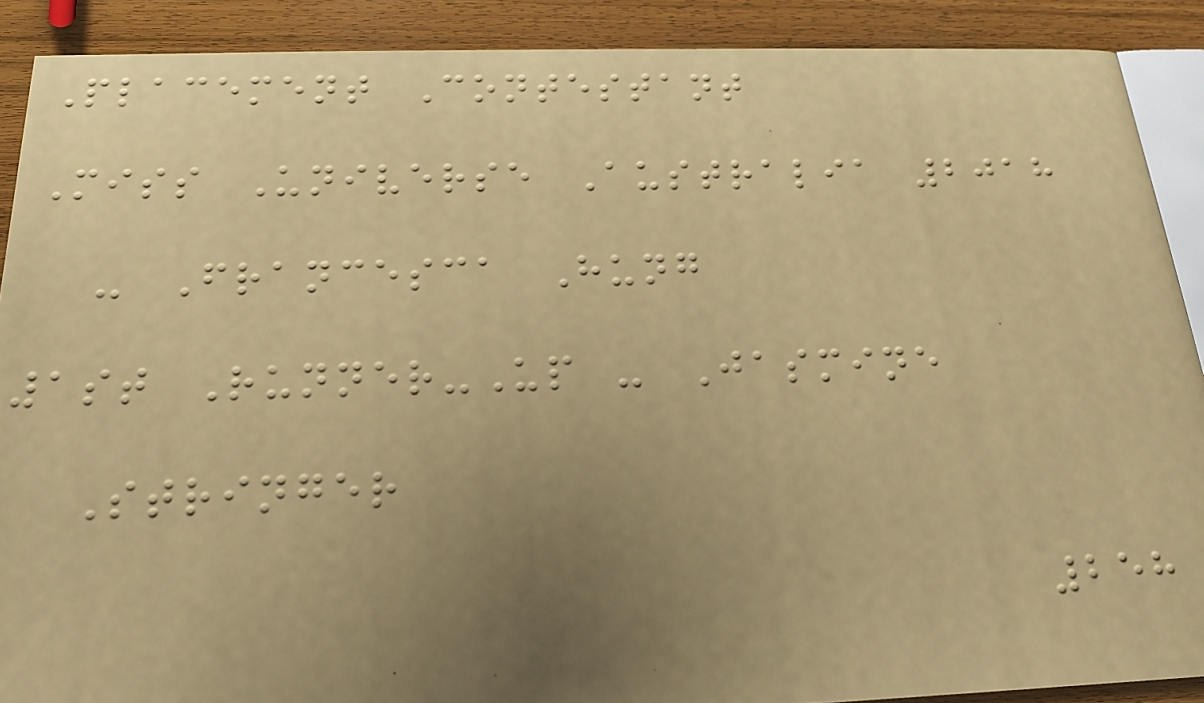Placement Contestant
Miss Universe Australia 2018
- Francesca Hung
1st Runner-Up - Jasmine
Stringer
258
